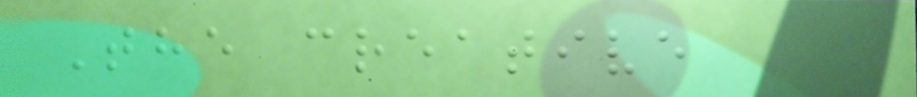The creative
